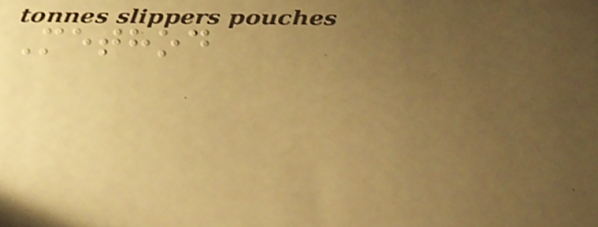Method
